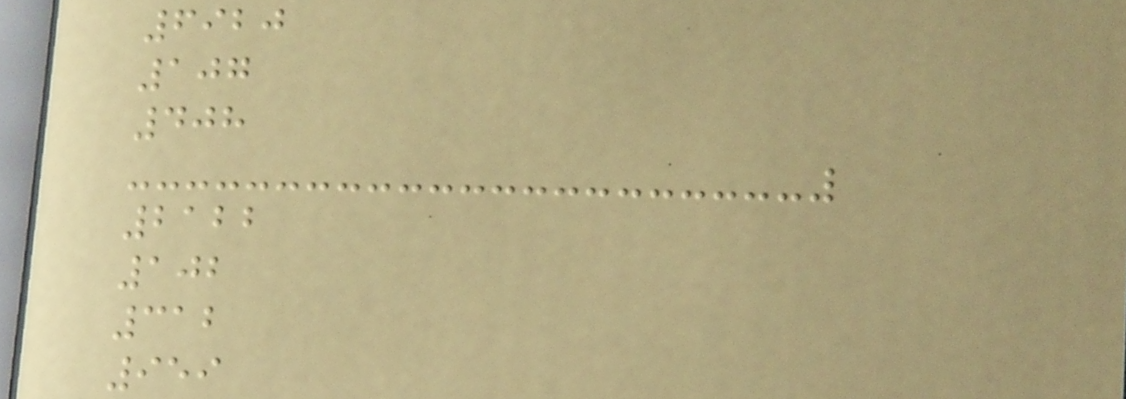6920
107
408
2122
102
312
959
